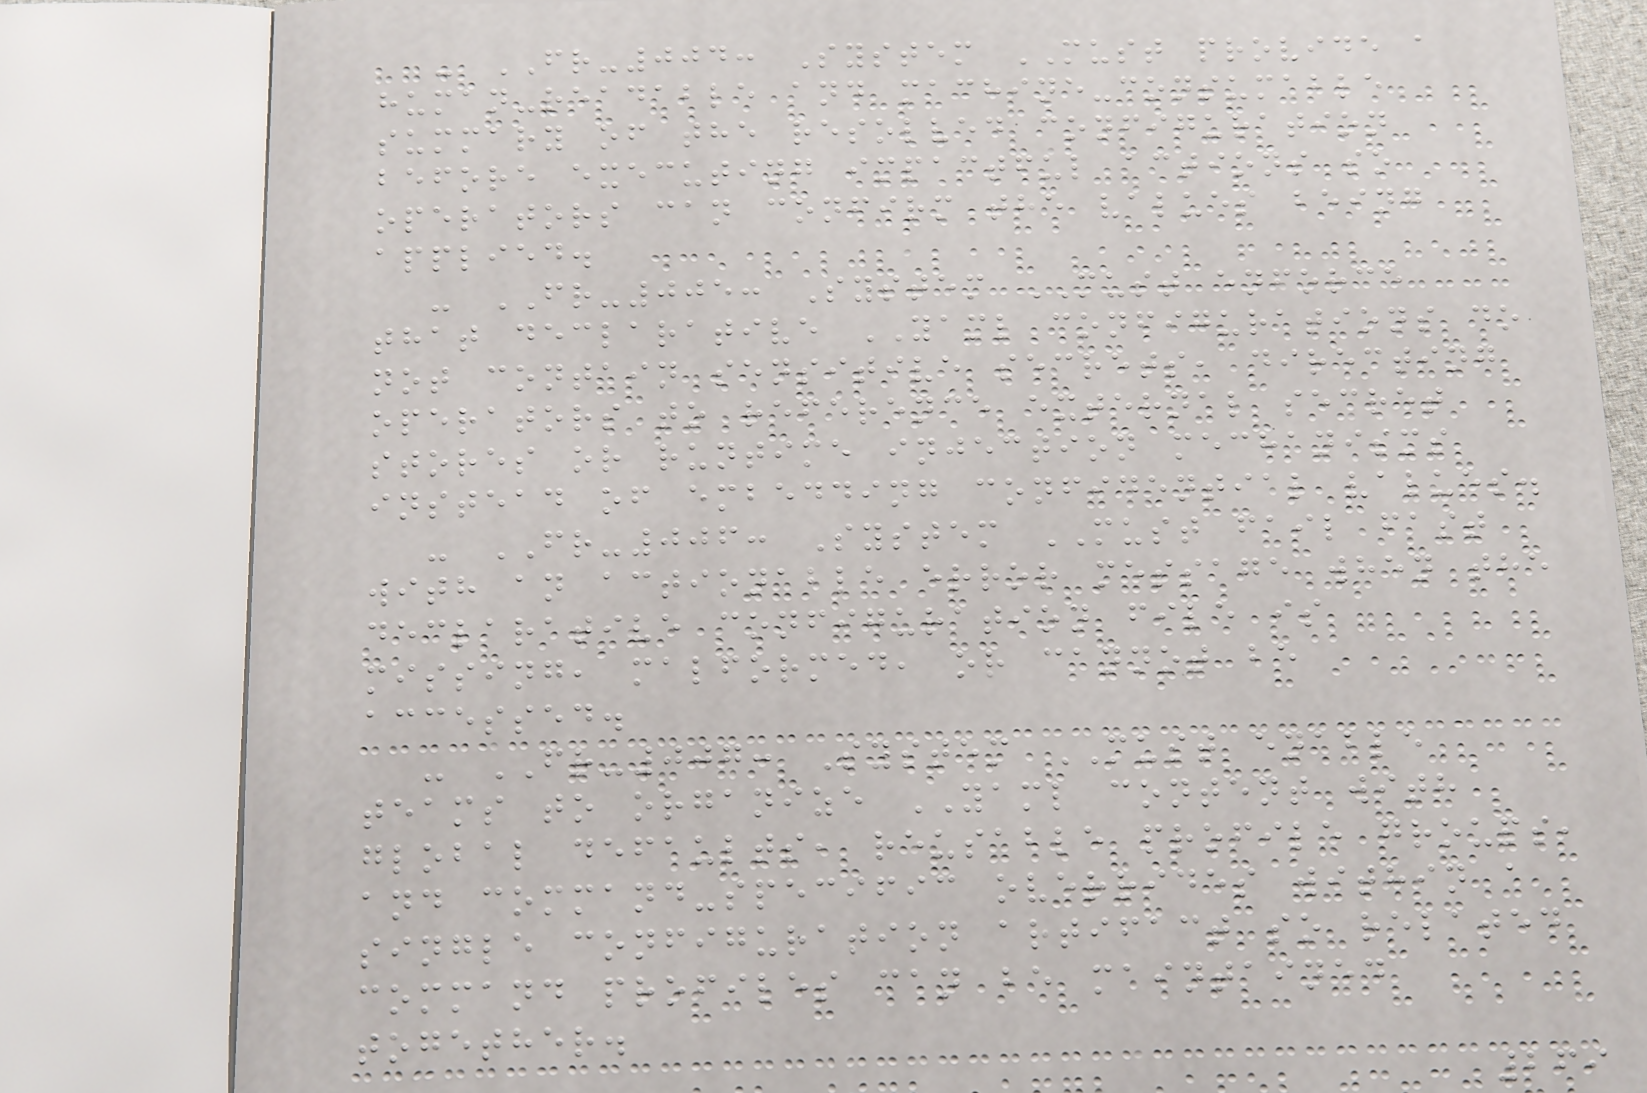- FR-004: System MUST provide a
human-readable and machine-consumable
summary of the resolved configuration
before executing impactful actions so
operators can confirm the values being
applied.
- FR-005: System MUST enforce
that declarative YAML configurations do
not contain sensitive secrets, directing
operators to reference external secret
stores or runtime injection mechanisms
instead of embedding confidential values.
- FR-006: System MUST fail fast
with an actionable error message when the
declarative configuration file is
missing, malformed, or cannot be
accessed.
- FR-007: System MUST enable
teams to organize YAML content with
global defaults, reusable profile groups,
and command-specific overrides within a
single configuration artifact so related
command profiles can be maintained
together.
269
